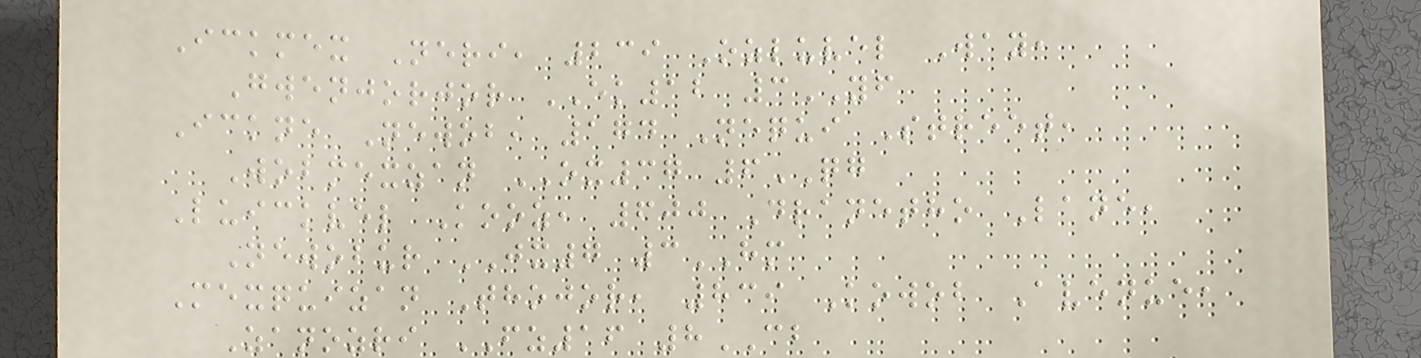Ickmex Neri, 239 Ozluvel Way,
Gwenjorjor EK12 3YF
Ickne Newob, 174 Nequi Street,
Wobmexzan OX37 6QG
Luickvel Kooz, 600 Dranetho Lane,
Newobur JX7 3HM
Mexquizan Thojor, 839 Kowob Avenue,
Zanozri FZ16 8CB
